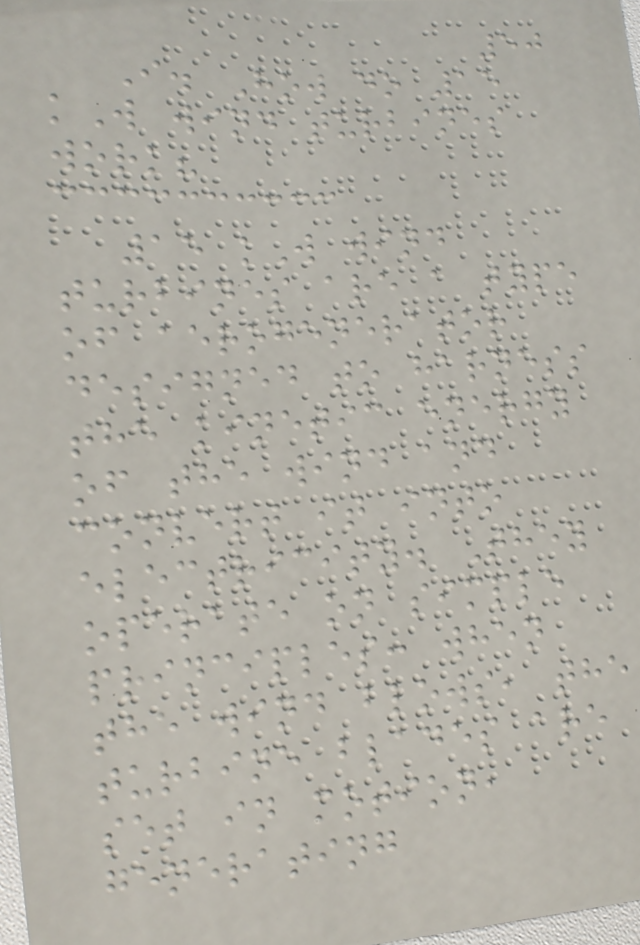50
I. How do 15
kW wind turbines
work?
15 kW wind
turbines are a type
of aerogenerator
designed to harness
the kinetic energy
of the wind and
convert it into
electricity. They
operate on simple
principles: when
the wind blows, the
turbine blades are
set in motion,
generating
